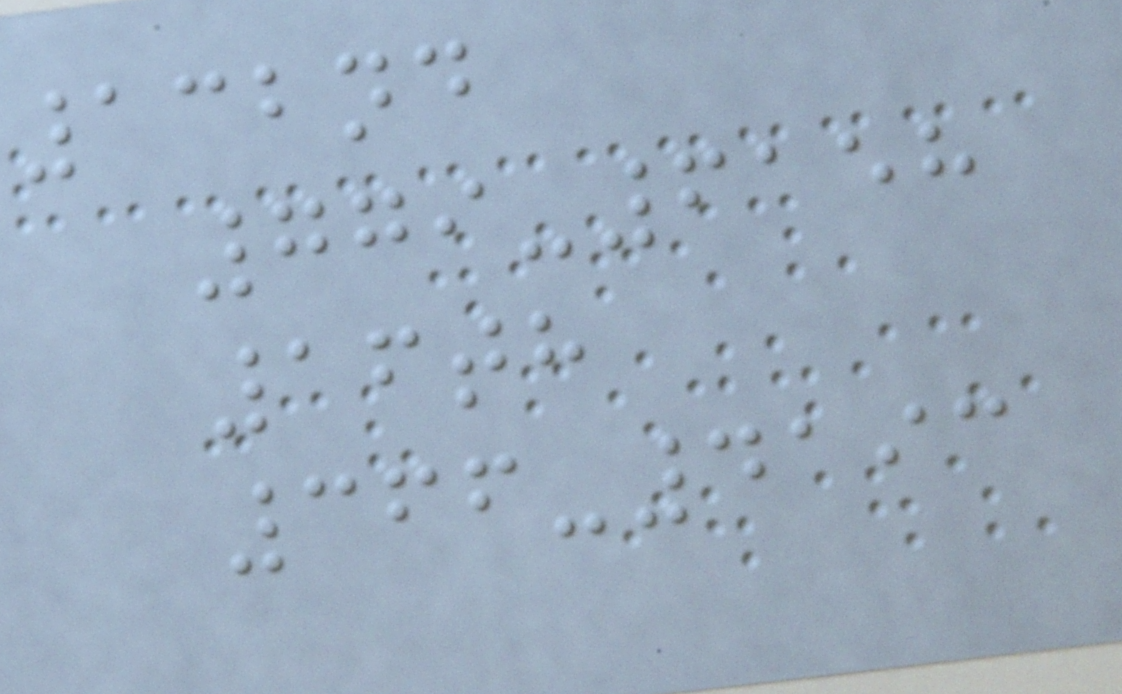132nd
779-6158
16th
366-4193
